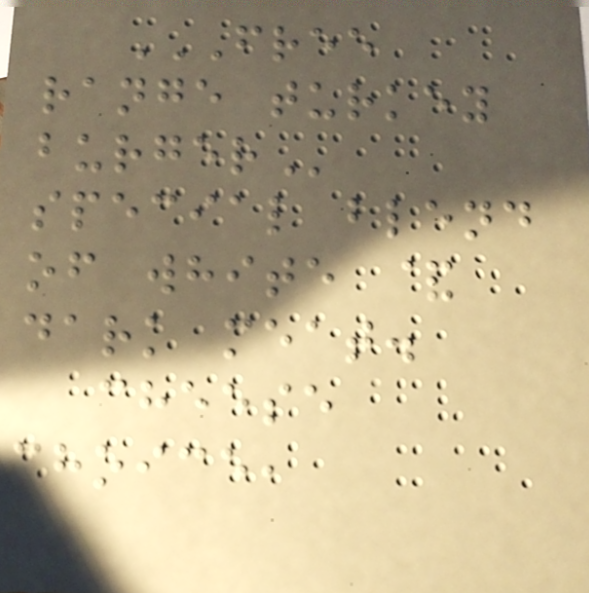FREE
RANGE TURKEY
BURGER
special blend
of white &
dark meat.
cheese
choice,
